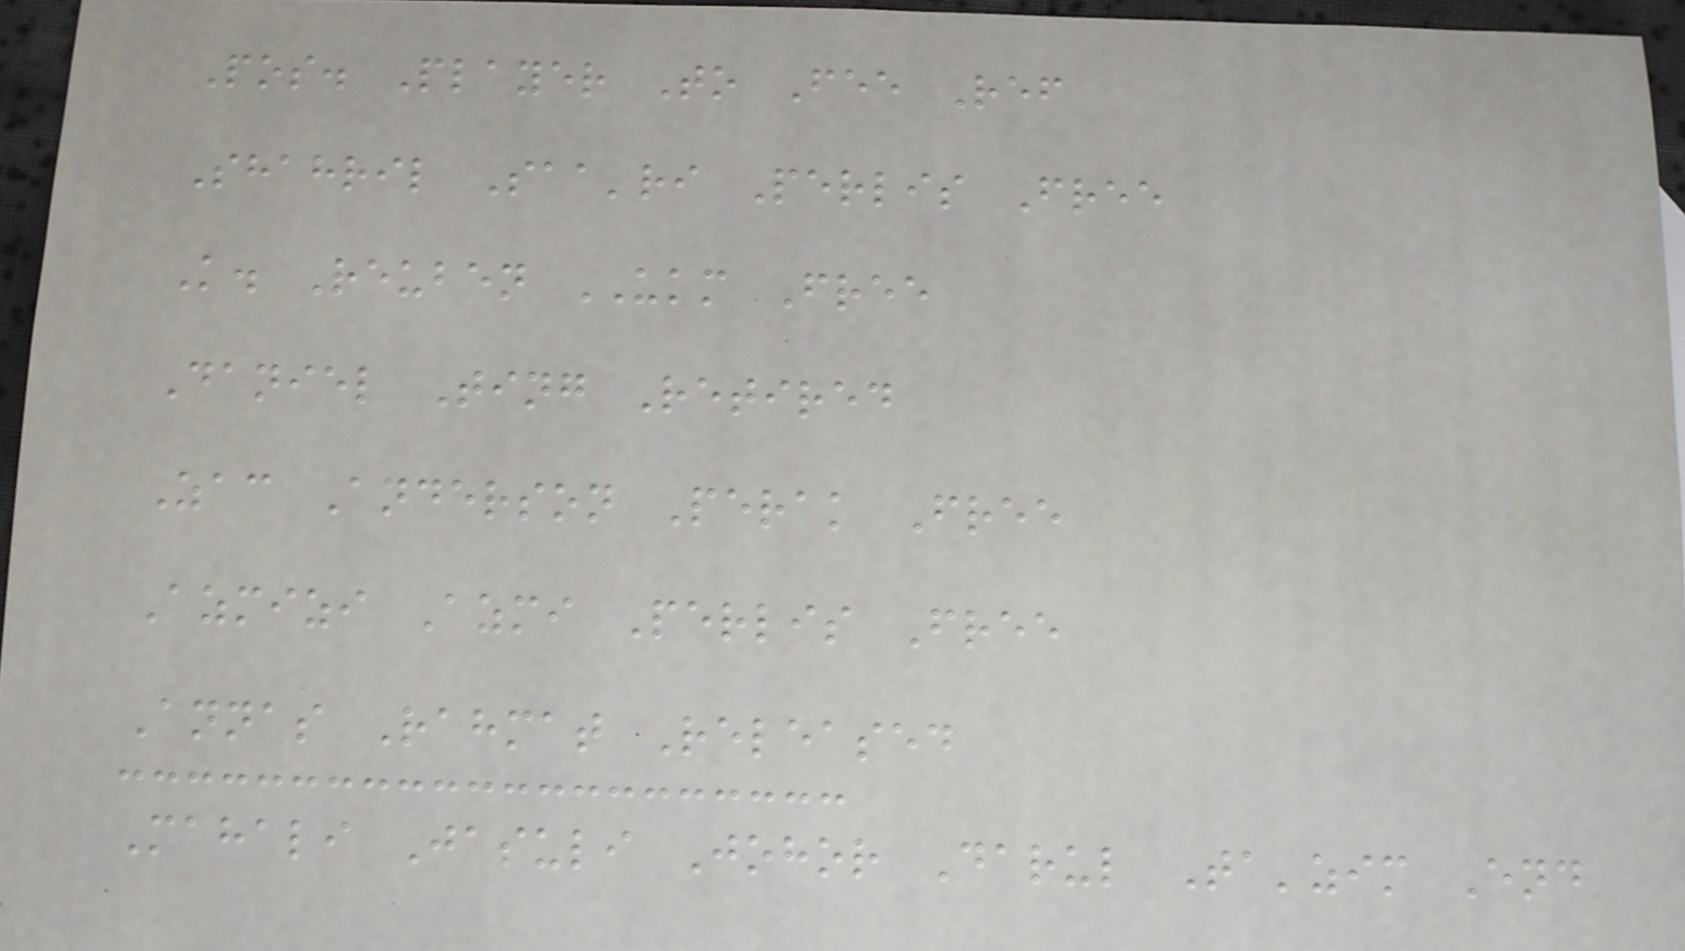Pos. Player To Fee Ref
Shahril Saa'ri Perlis Free
K. Reuben UKM Free
Daniel Ting Retired
Zac Anderson Perak Free
Azmizi Azmi Perlis Free
Annas Rahmat Released
Mahali Jasuli Johor Darul Ta'zim End
